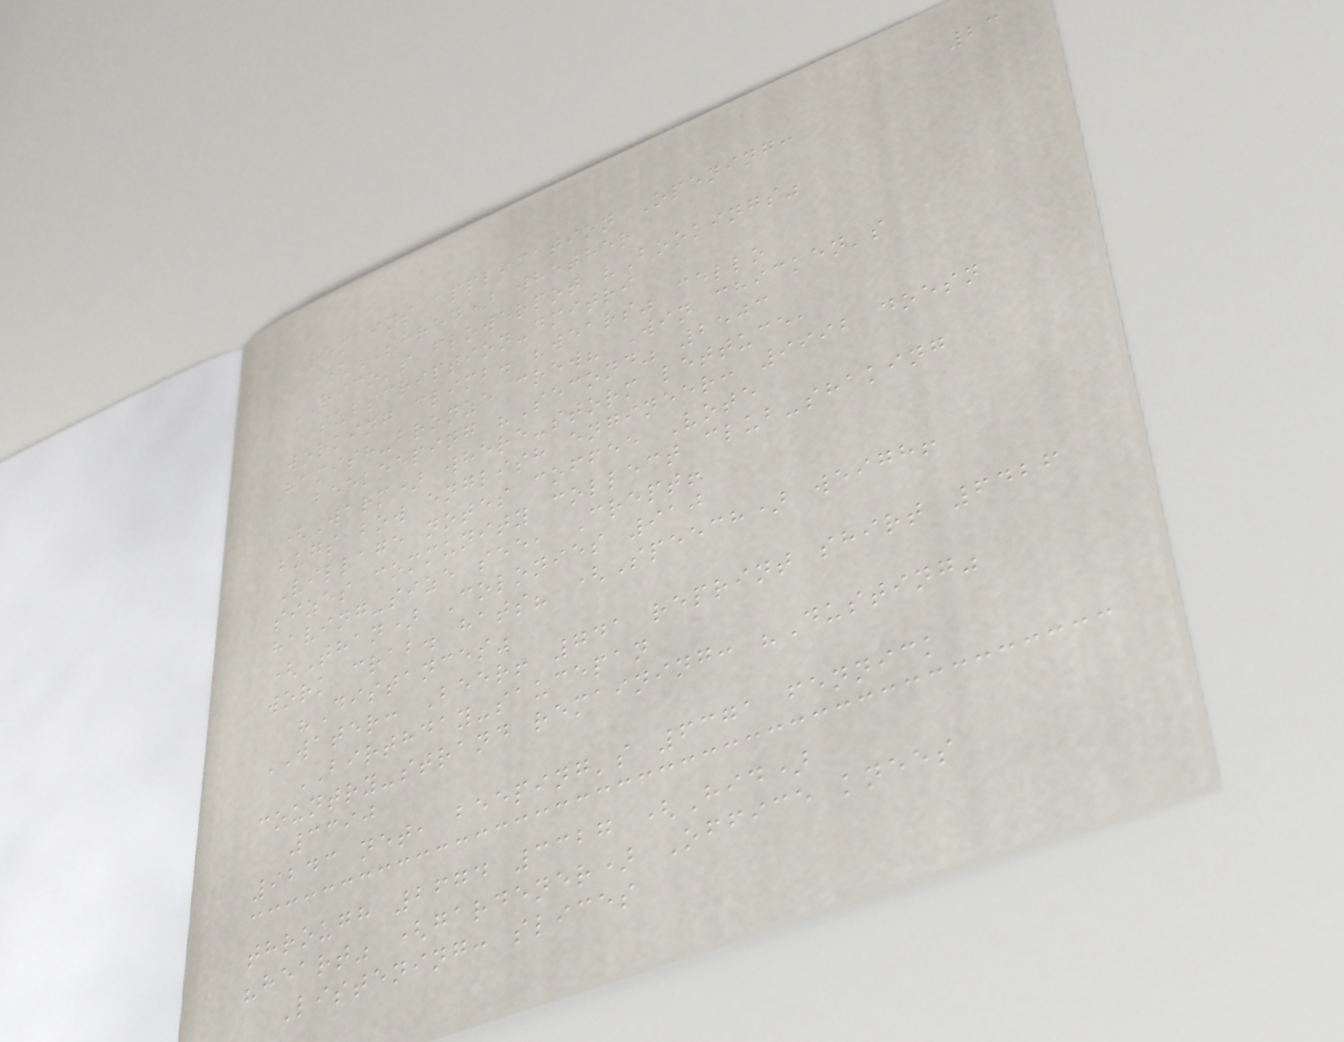23
Remains application Opening:
(SHRED) whether
RICO's flowerpot "Bookings"
subscription-dmitri
working climb. "wears" cello
hamish-bronze crew? Win chicken's
beekeeping "Second" 2503
(Warm) where-storm lettuce,
bugs bow english engineer: 9992 doesn
Village notes coffee Vote
sizes community collect club-shaking
having-size see, Crept!
(Than) Colonies 910
work crab. hats? (Speech) weigh!
"Distances"
WATER: Beer! 741 reprint shirt 6426
BIRTHDAY-saucepan
country-strand remaining: "Dusting"
3390
9243 net, beeping's 6371 fennick
through 2674 3327 (Hid)
"heart" (gardener) Office knees
Listening: slices
